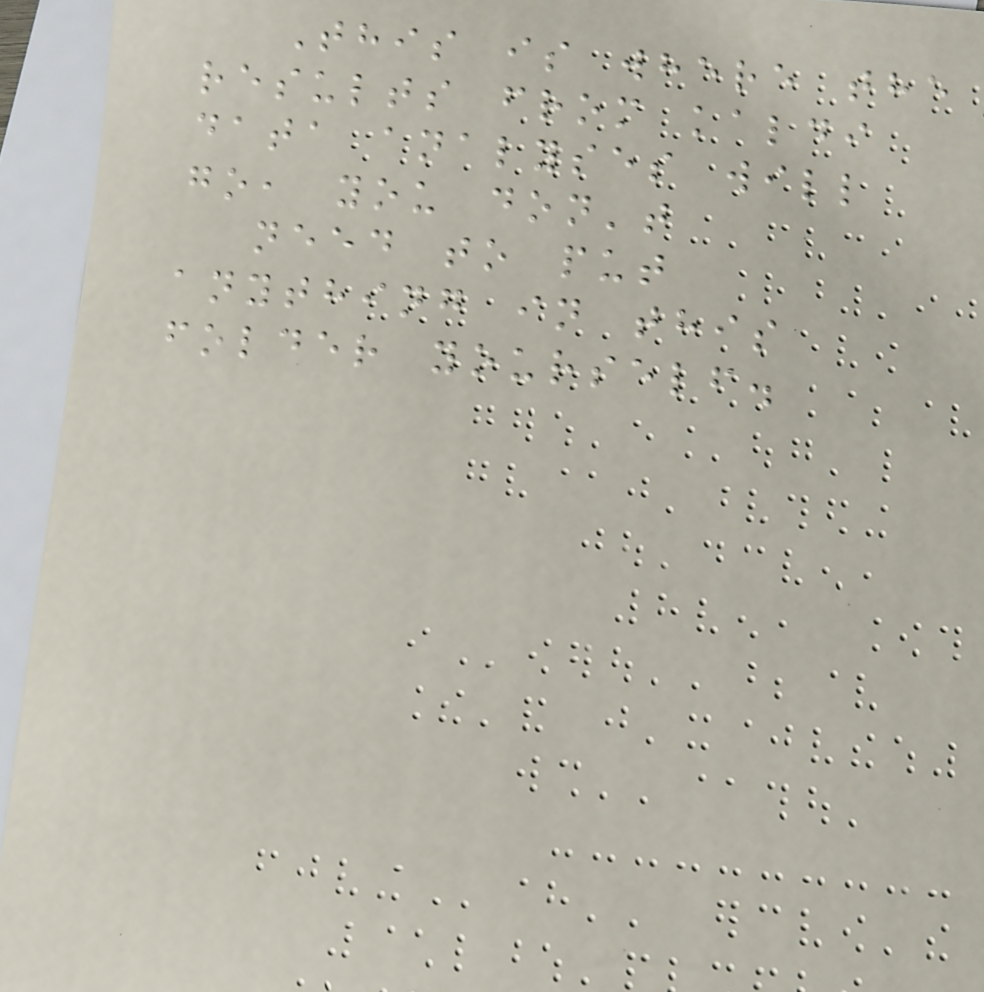This is where the
results from kaldi
data analyses will
go, you don't
need to put
anything in this
folder yourself.
